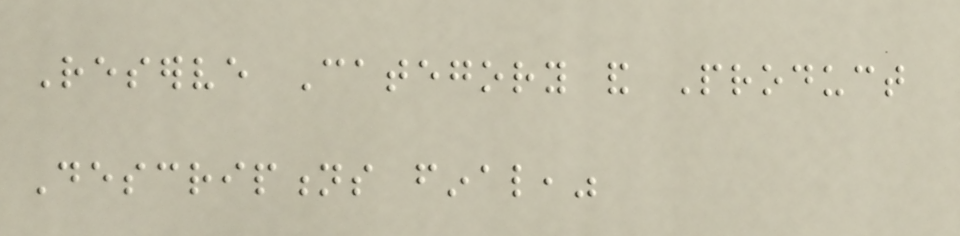Reserve Category and Product
Descriptions final,"
